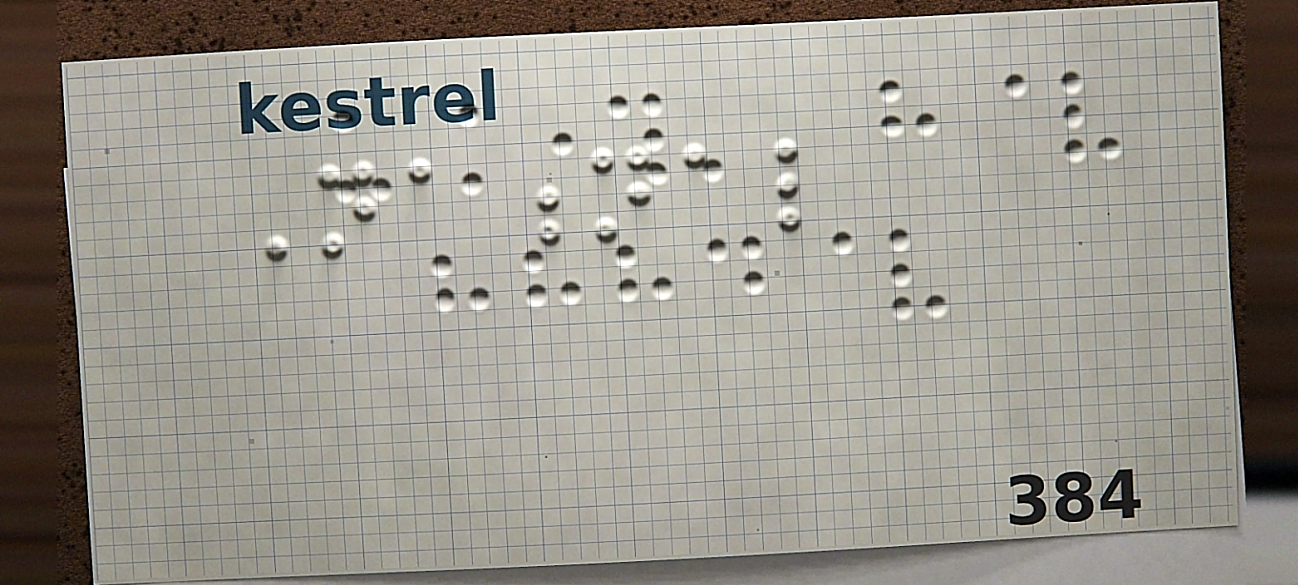National
